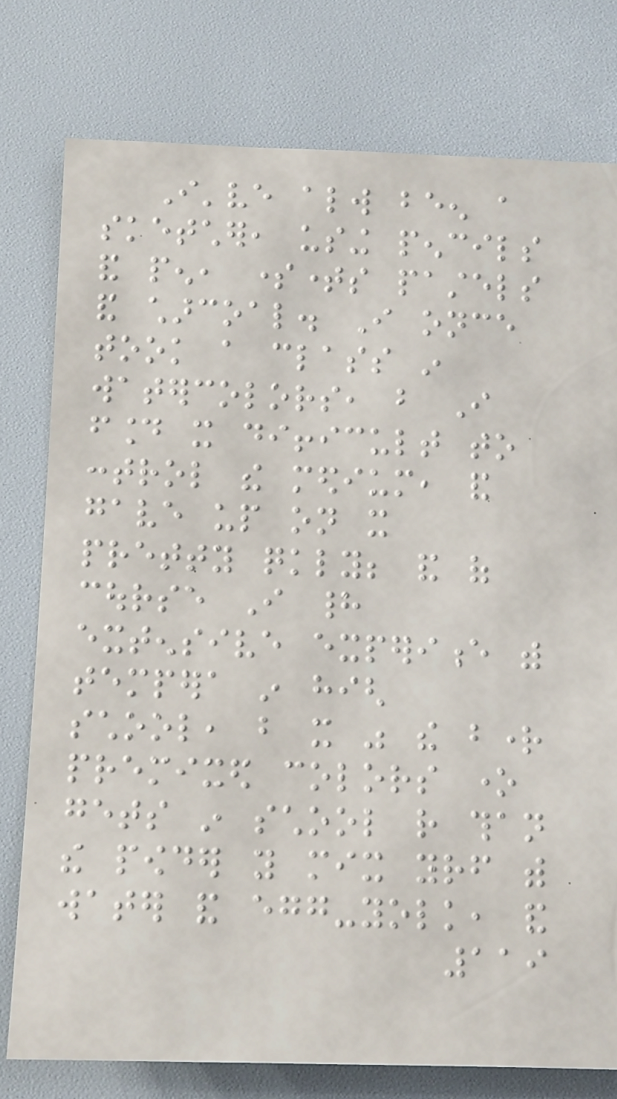I've always been a
sketcher, using pencils
and pen, sometimes pastels
and charcoal. I once
took a class in
watercolors, but I
found it difficult to
control the medium, and
gave up on it
pretty quickly; and of
course I had
extensive experience with
tempera in high
school, but it was the bright
premixed colors one
gets in school rather than
the powder you mix yourself with
water and egg-yolk, and
119
